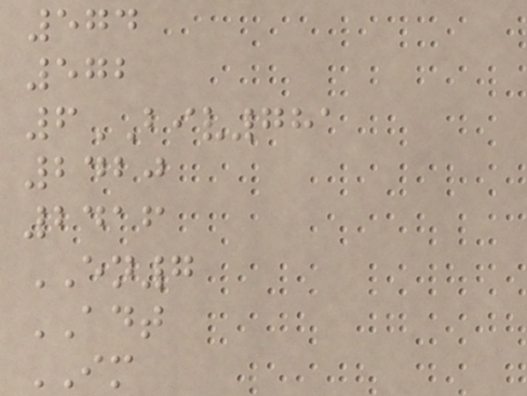574
572
6BIV781
2420
2416
EN7
ADT
IM
